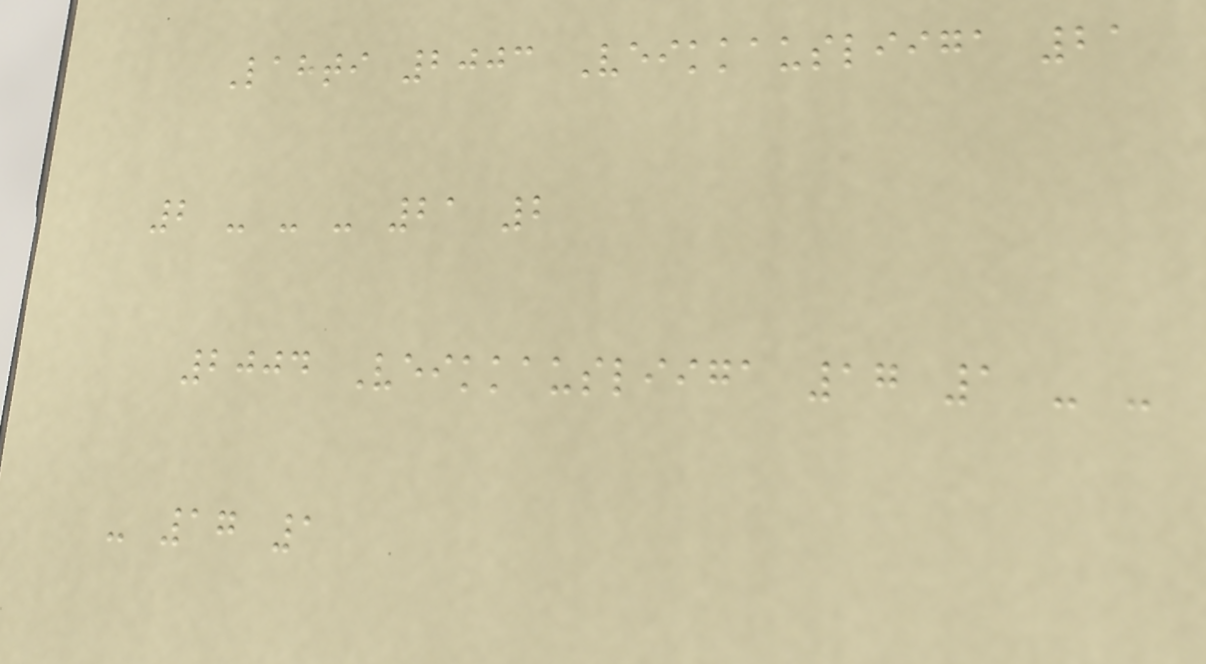Lahti 2003 Veikkausliiga 21
2 - - - 21 2
2004 Veikkausliiga 17 1 - -
- 17 1
